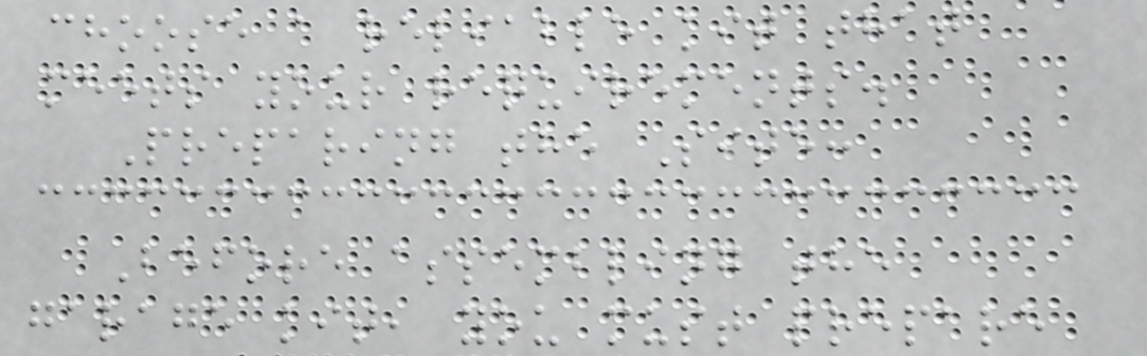choose a reliable kit that
meets your requirements.
Preparing the Site:
Before assembling the
garage kit, you must prepare
